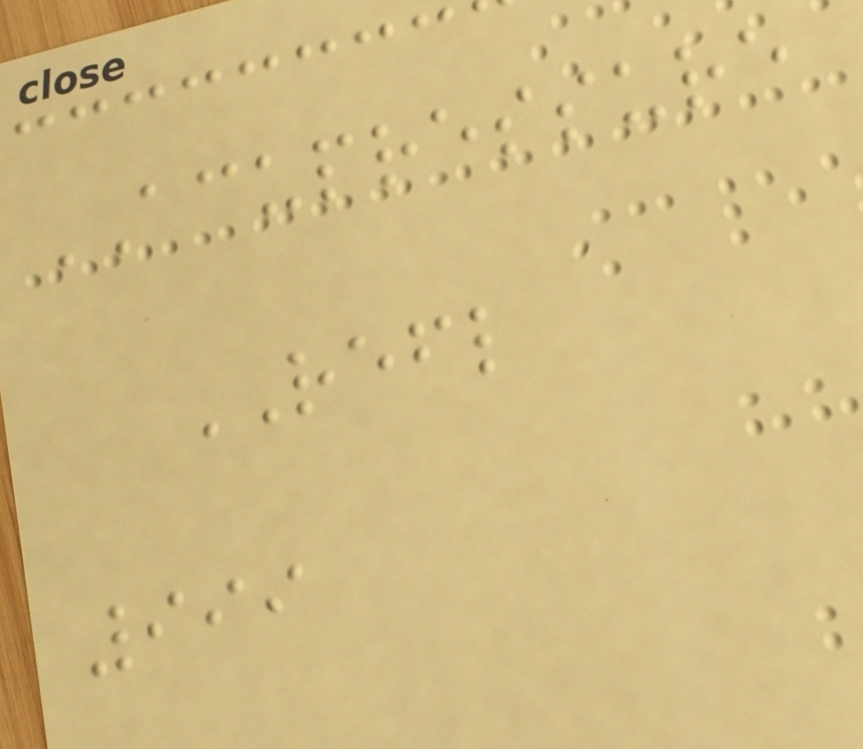ACUPRESSURE
REFL
999
